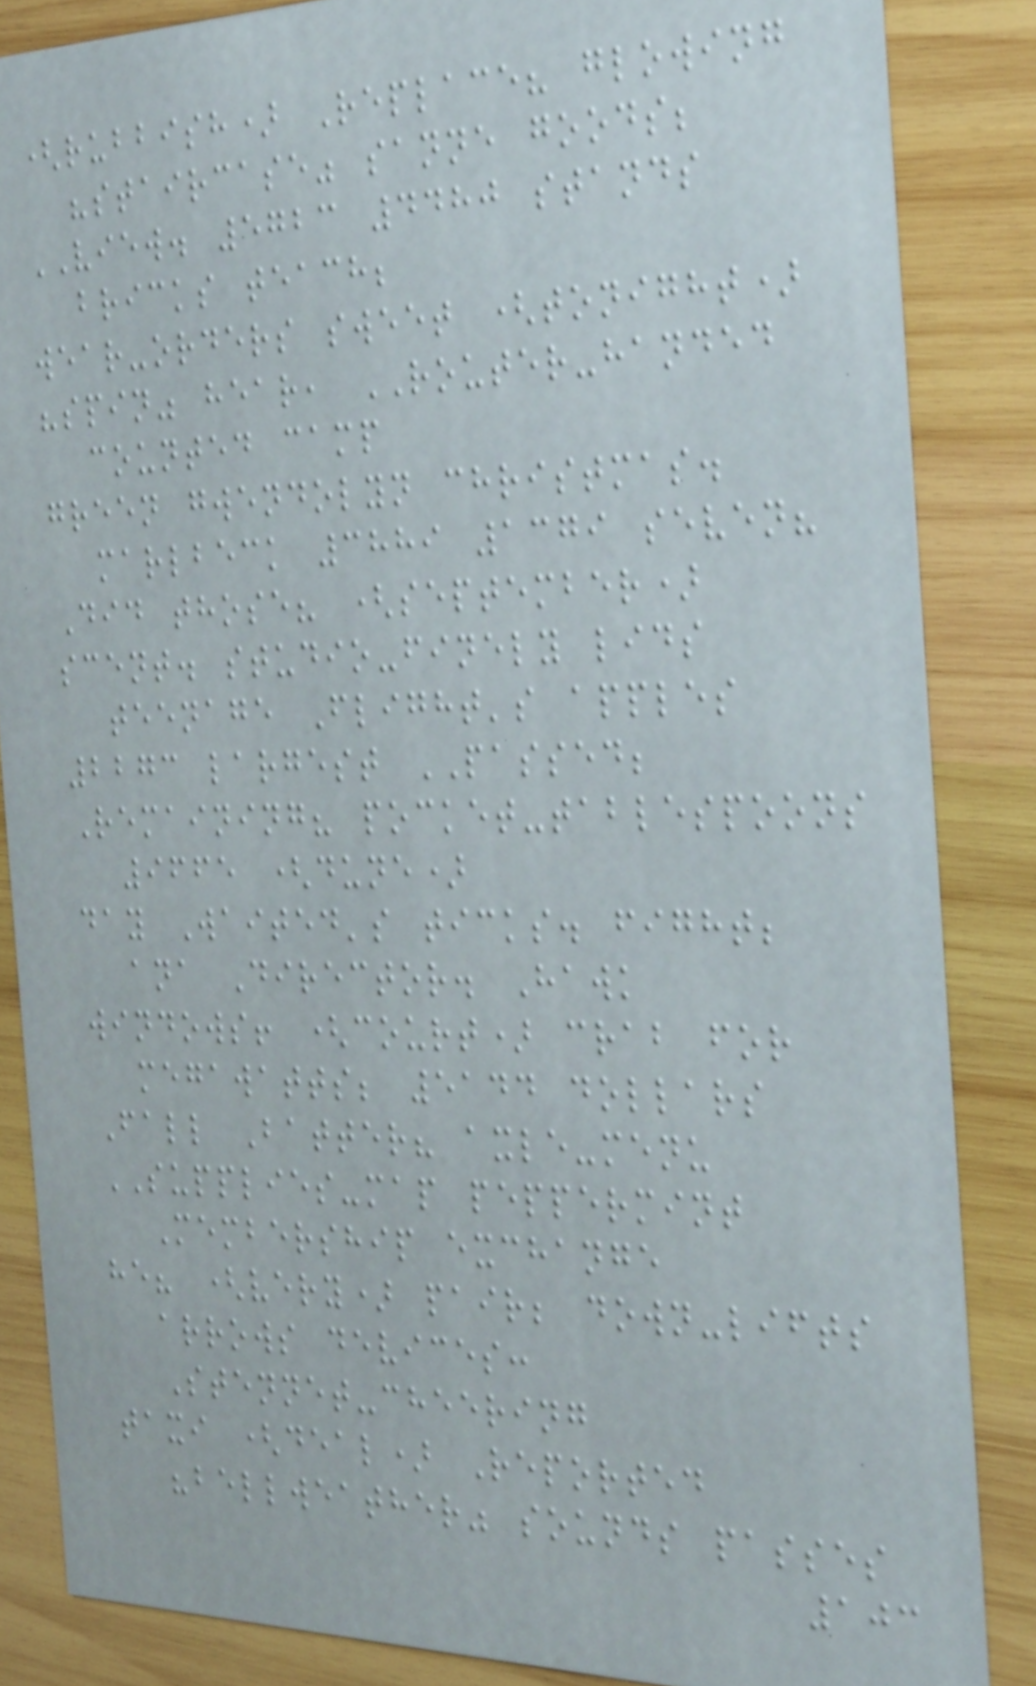(rubbish) Replace? glowing
"staircase" sanne goods;
VIEW. 5723 4480 stands
bricks teach;
wear-orders sweet (tonight)
"spin" hear, ROUTER-handed
counted camp
green gwendolyn christmas.
marlbeck 3889 1379 seven?
Did those? (september)
scent. studio-finely lids
teenage Flight's apples
2273 largest PASSED;
Remaining? pocket-tablespoons
9665 (dune)
day Waited's ticks. fight;
ana Director. Hawk
windows! (court) crab for
megawatts; 5144 dollars
Fall Batter? axle-menu
SUPPLIES-map peppermint
Membership exchange
he? (very) pair; down-lifts
arrows devices:
Stennet-cheering
taxi (deal) Reported
"bellweather" sounds passes
103
